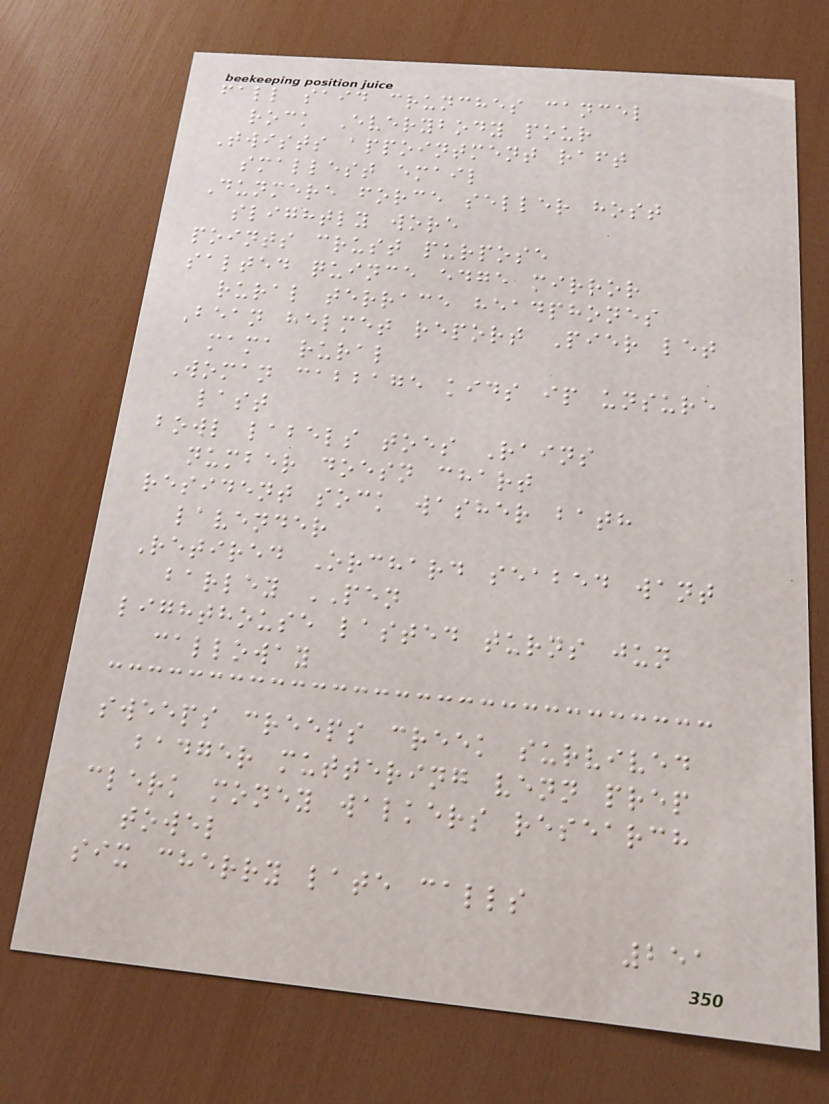fall said crunches cancel
rock Everybody pour
Twists appointment raft
smallest email
Dunmere force seller host
slightly wore
points crust purpose
salted quince edge mirror
rural terrace headphones
Bean helmet report Pier let
mama rural
Woman cabbage kids ip unsure
last
bowl labels toes Rains
number doesn chart
resident sock washer bath
lavender
Retired Orchard seabed want
barley PEN
lighthouse lasted turns jun
calloway
sweeps creeps creek survived
badger muttering venn prep
clerk money walkers research
towel
six cherry late calls
251
